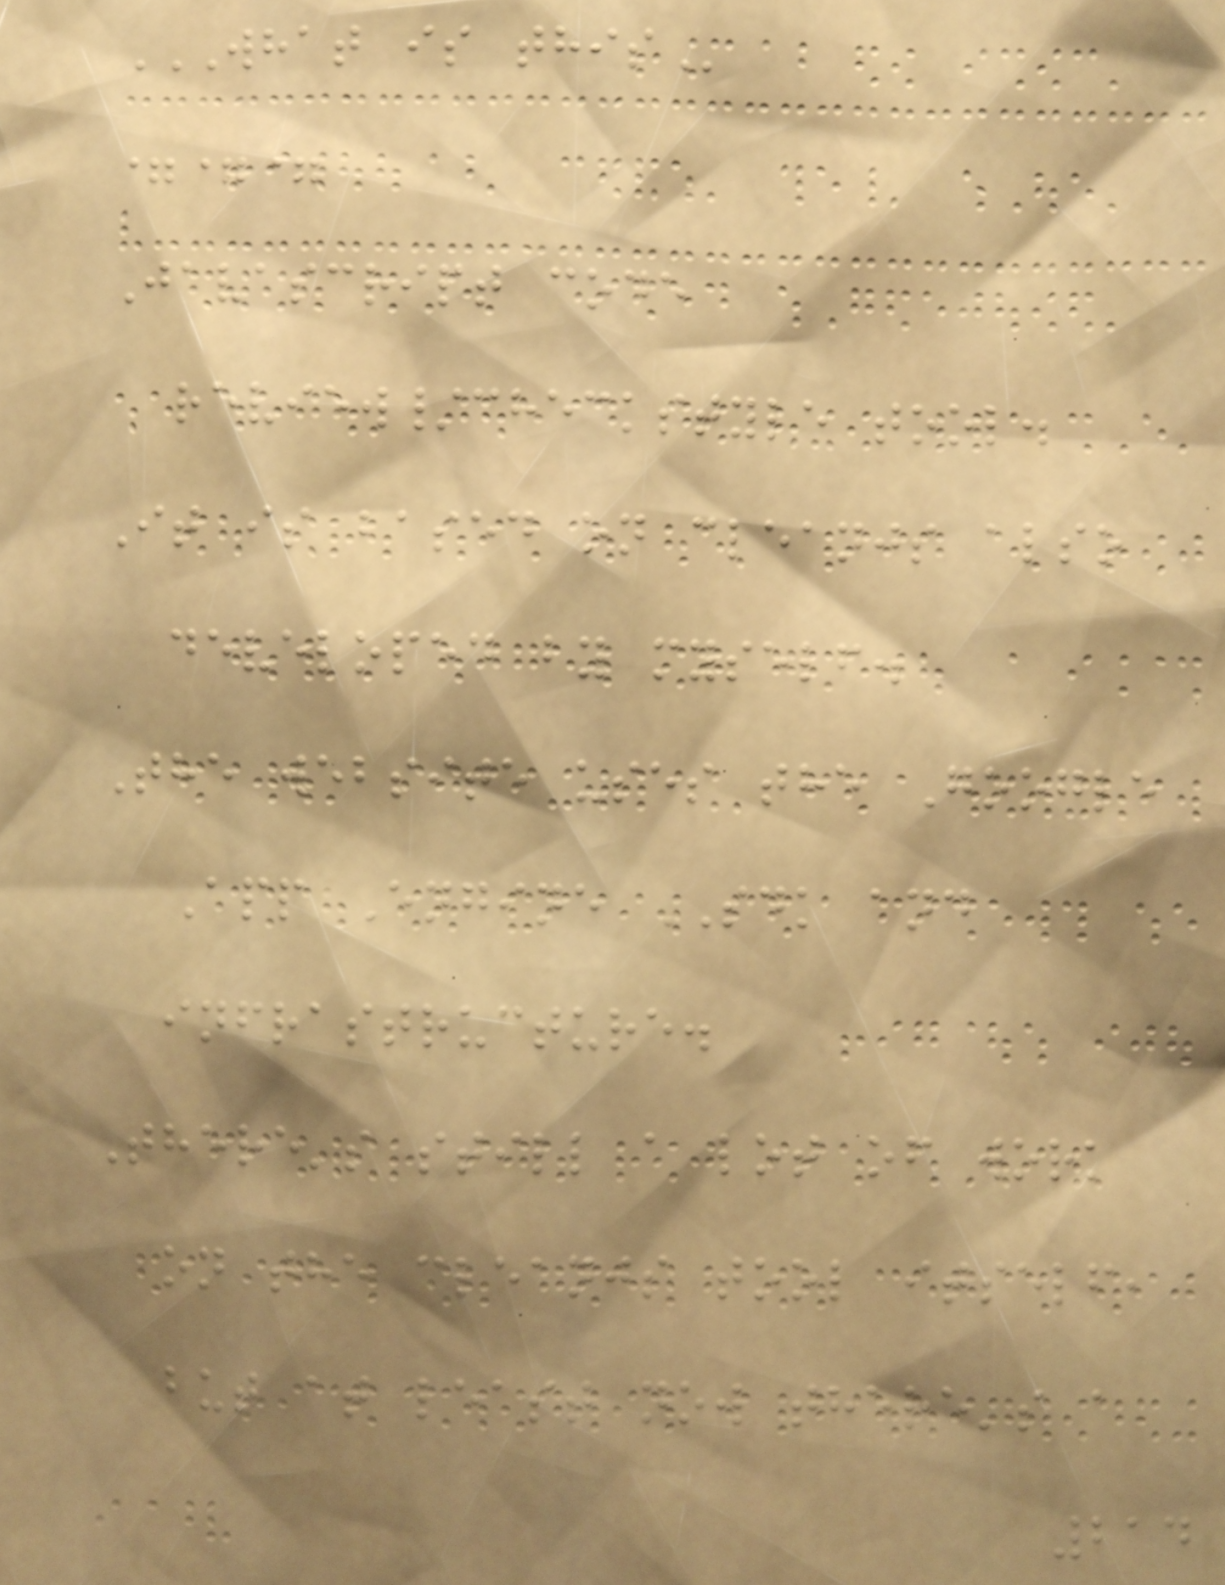WHAT IS THIS
===
Javascript code
review/checkstyle tool.
It is based on cleanjs also
developed by myself.
The website uses the Google
App Engine SDK and
infrastructure.
There's still a lot of work
on the cleanjs tool itself,
but at least now there's a
214
